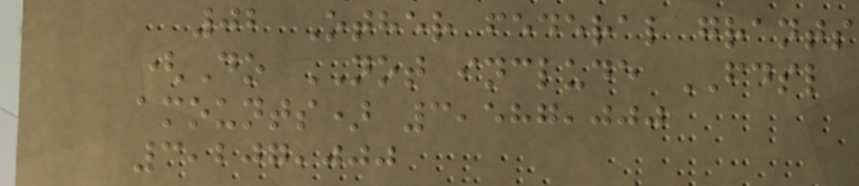02 Other federal grants
(Do NOT include FDSL
amounts) 3,587,000
3,207,000
